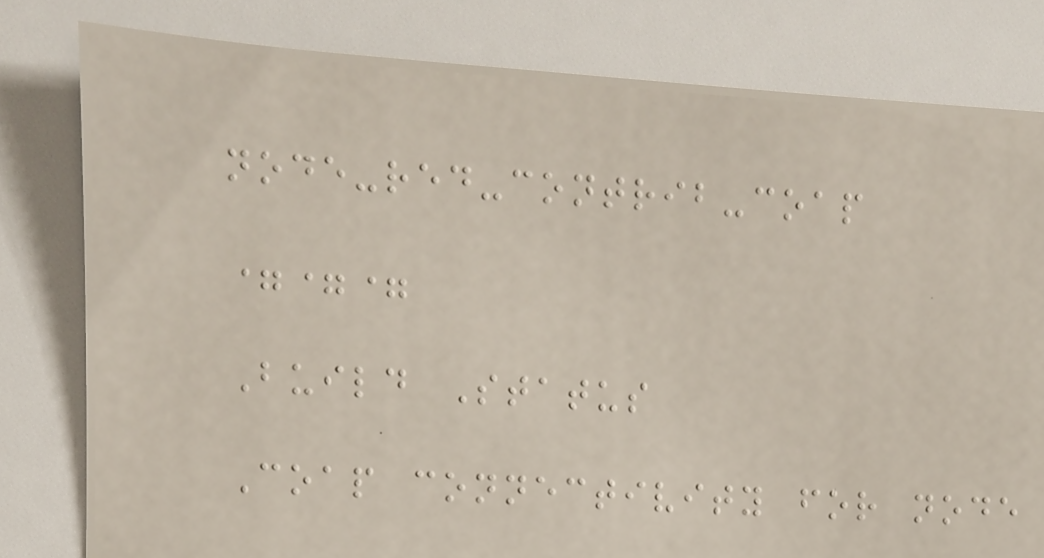node-red-contrib-coap
===
Build Status
Coap connectivity for node
